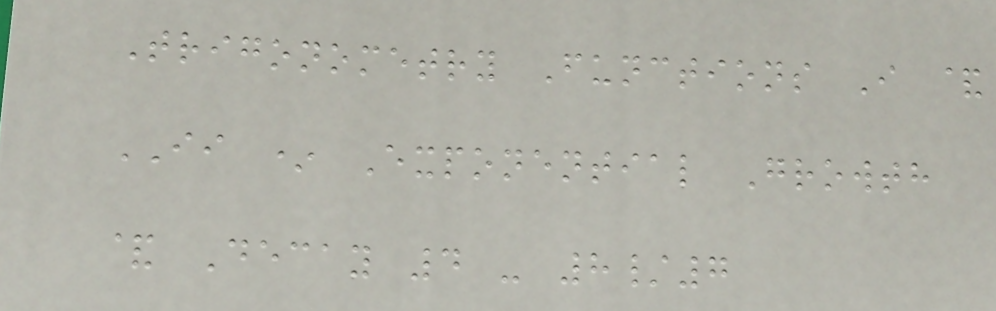Trigonometry Functions I &
II * Exponential Growth
& Decay 4 - 8/7
